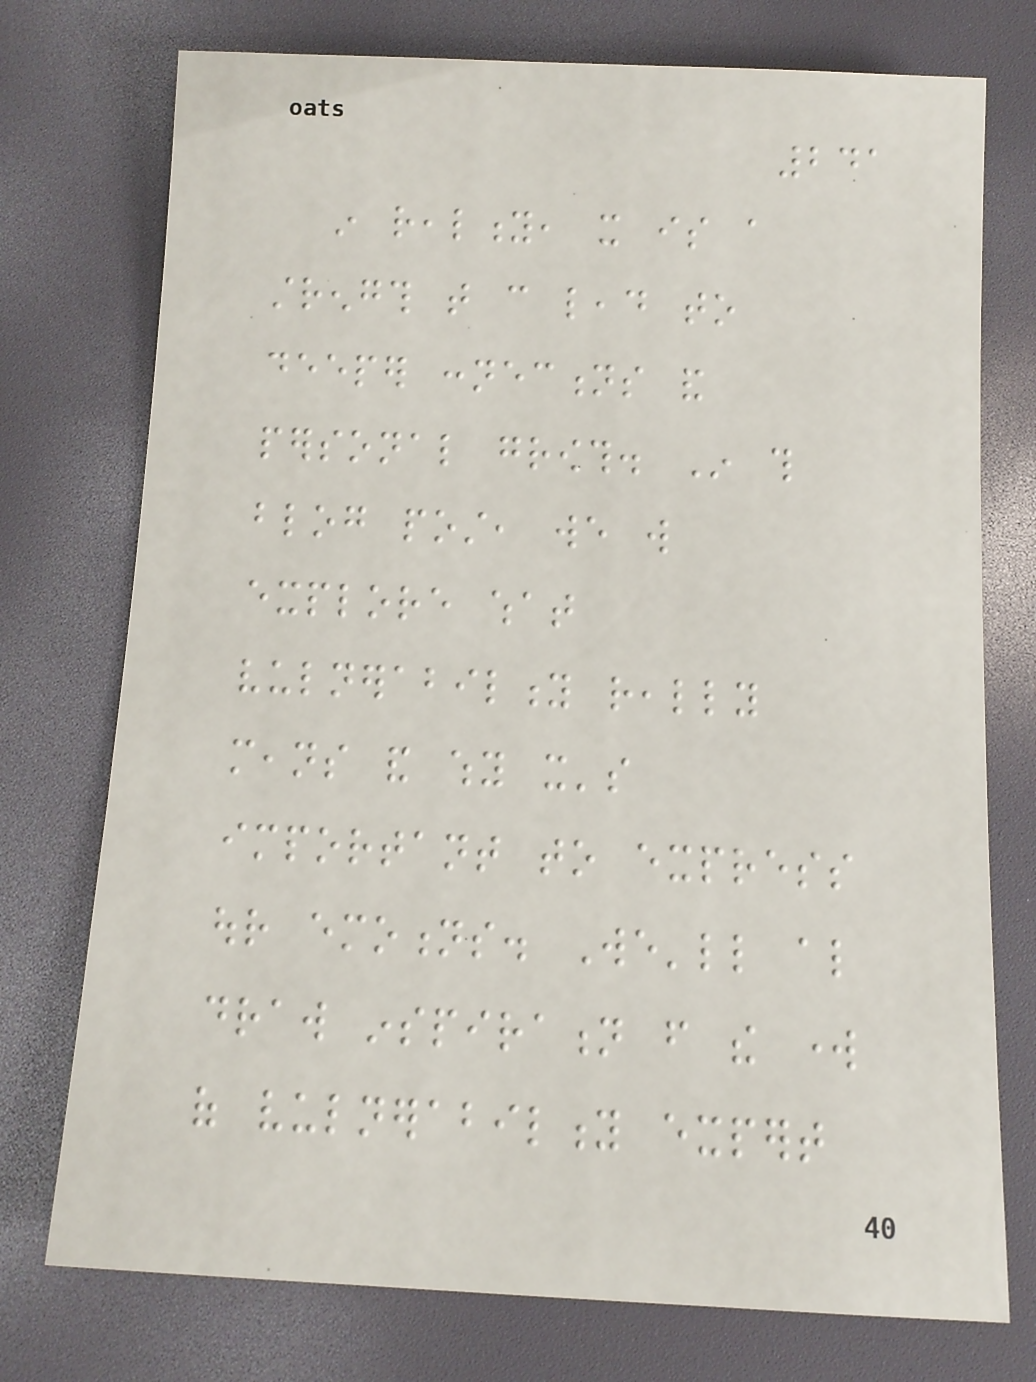241
in reality, it is a
strength that can lead to
deeper connections and
personal growth. In this
blog post, we will
explore what
vulnerability really
means and why it's
important to express
our emotions. We'll also
draw inspiration from the work
of vulnerability expert
